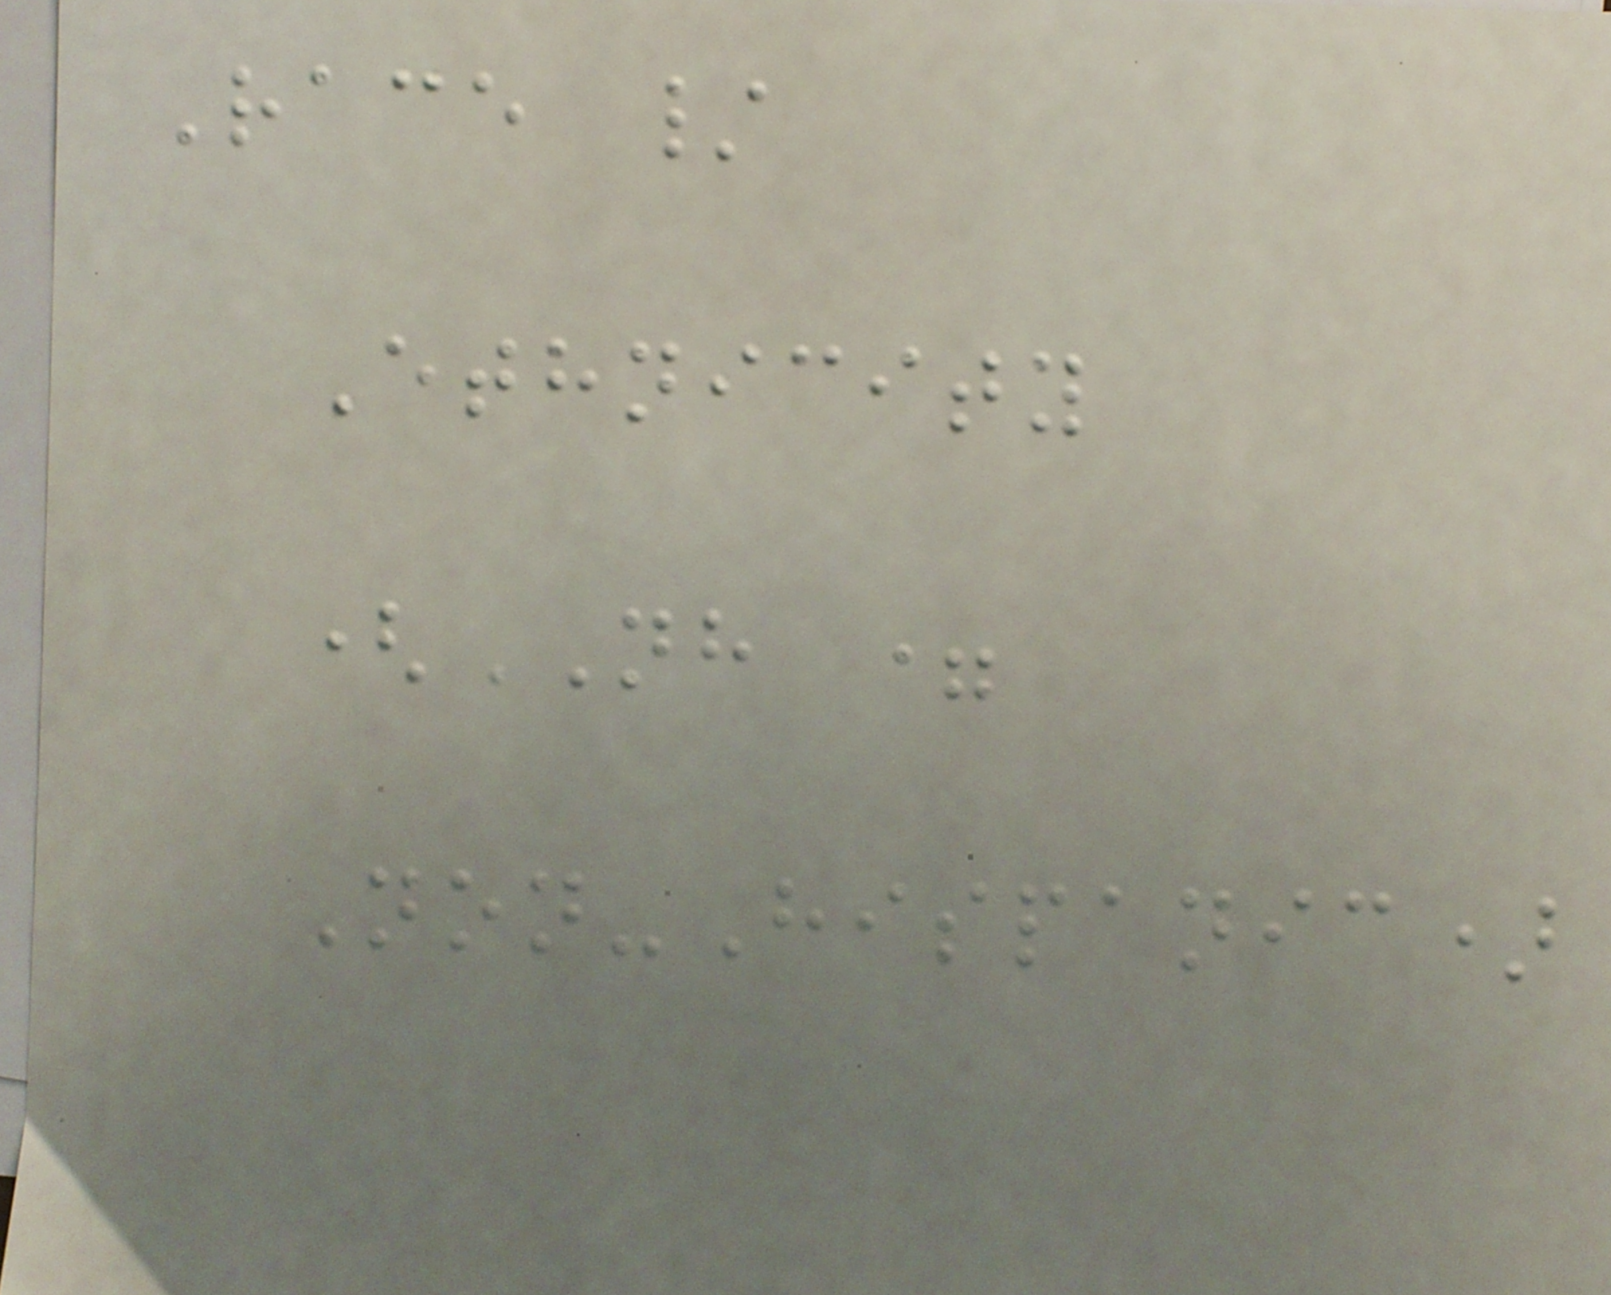Race /
Ethnicity
(NH =
Non-Hispanic)
